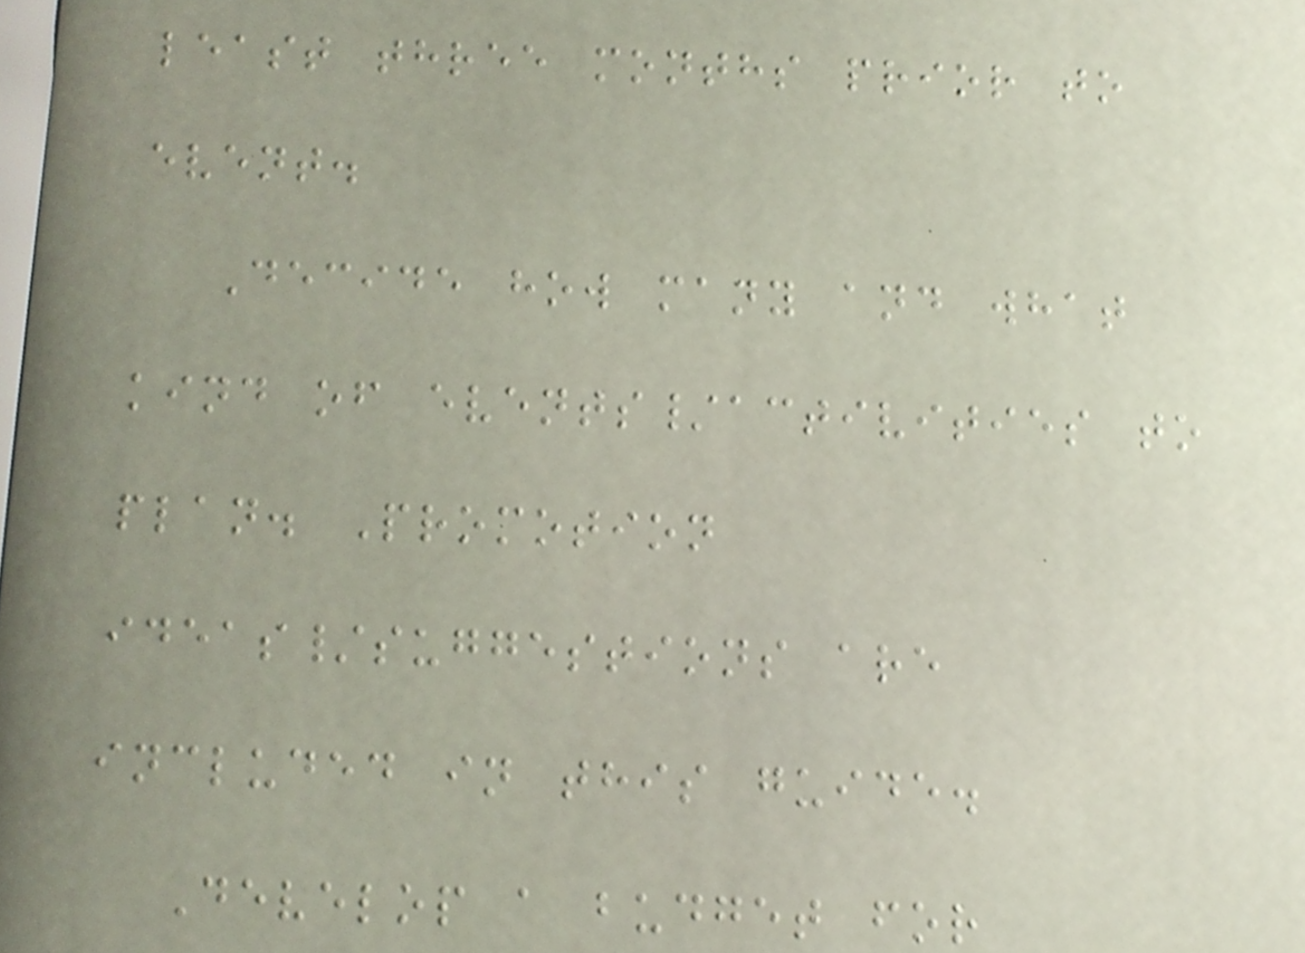least three months prior to
event.
Decide how many and what
kind of events/activities to
plan. Promotion
ideas/suggestions are
included in this guide.
Develop a budget for
